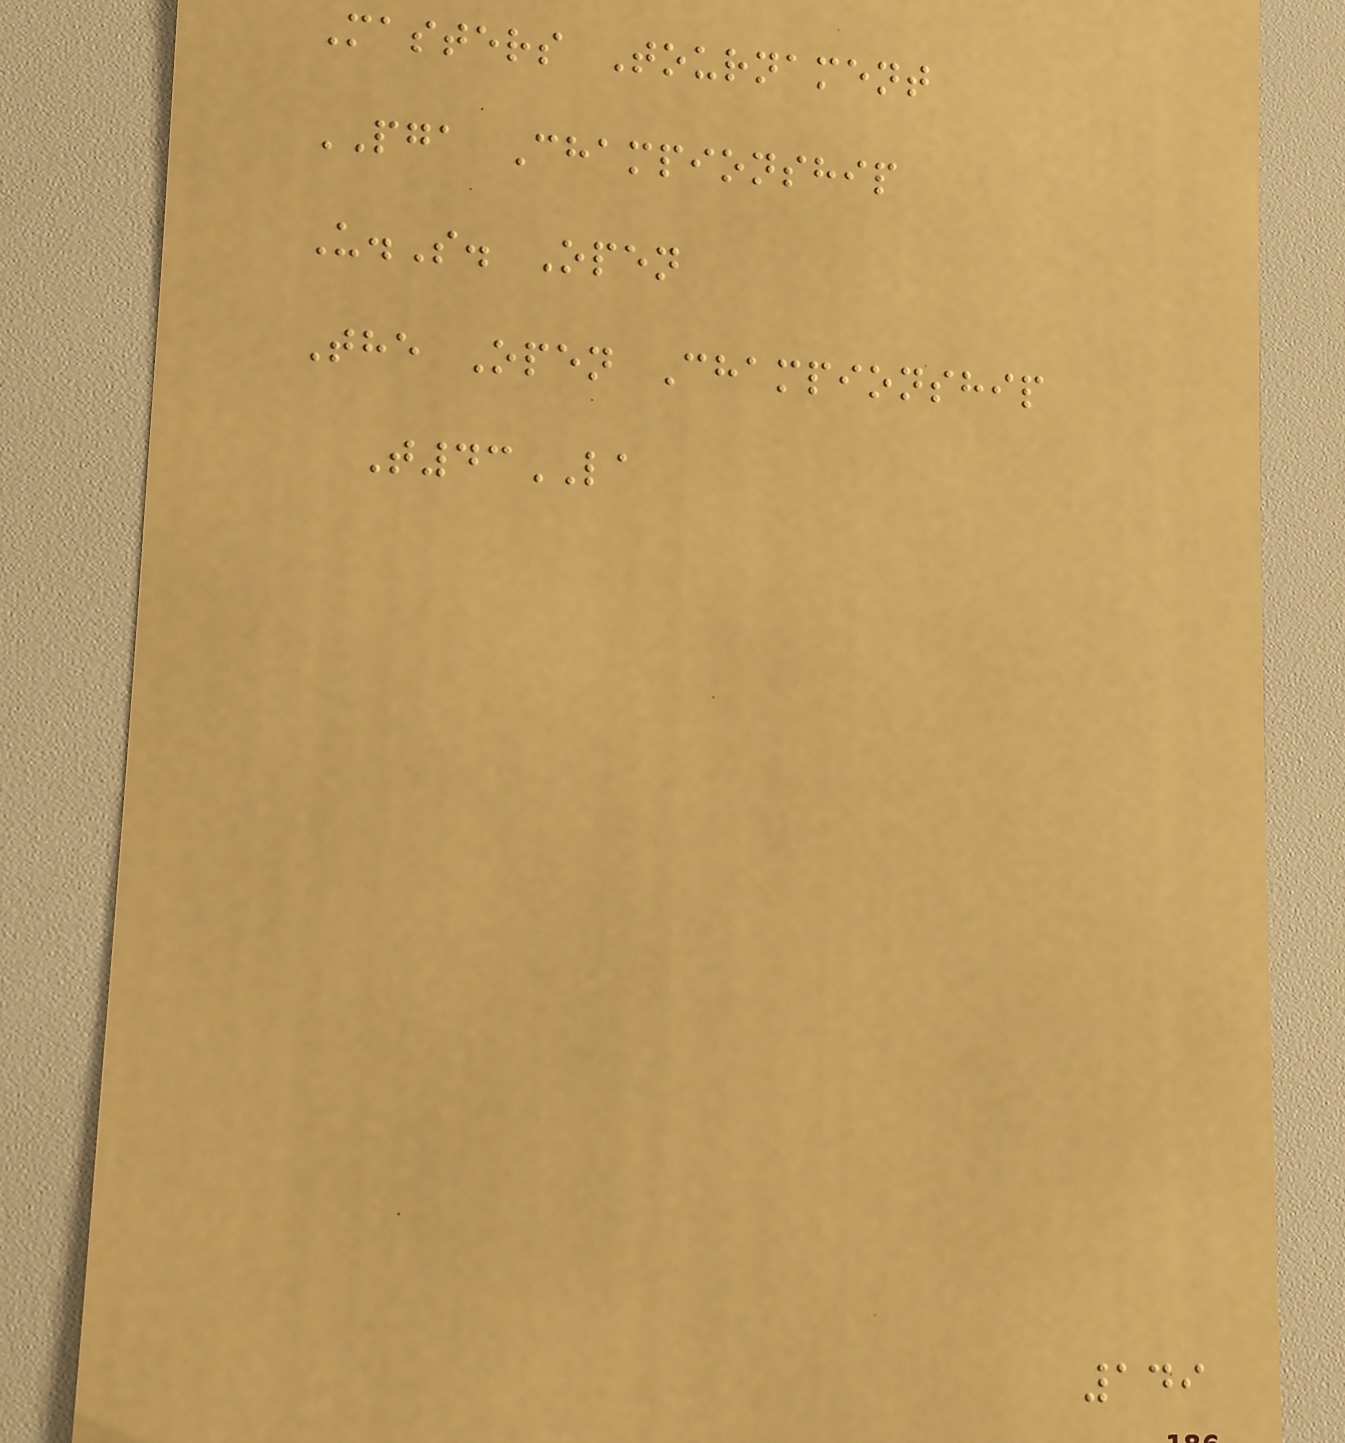Masters Tournament
PGA Championship
U.S. Open
The Open Championship
T43LA
149
